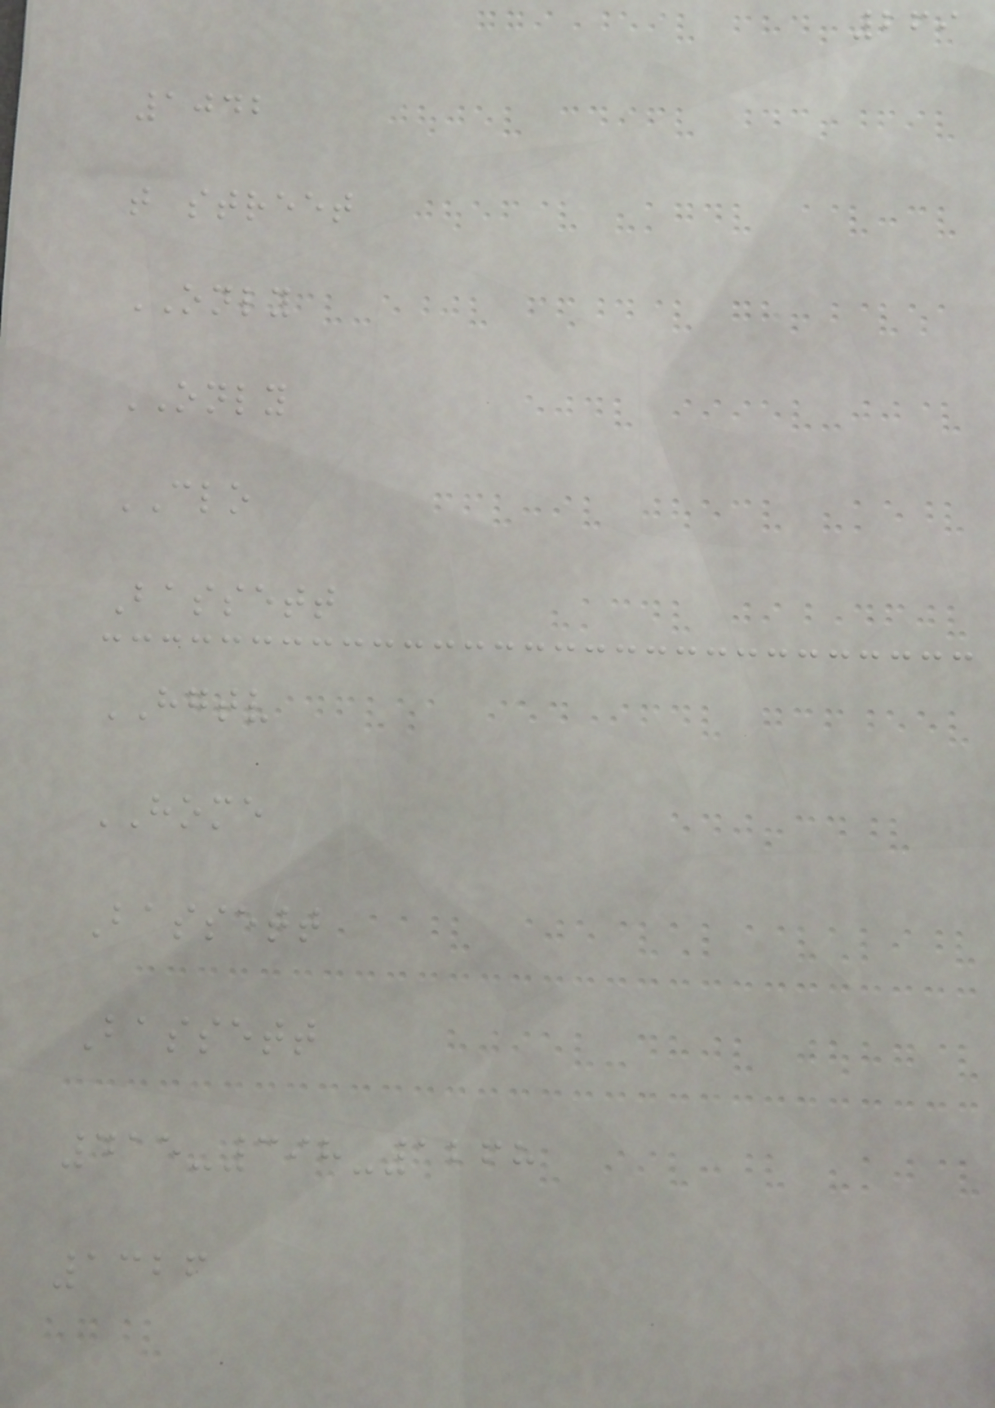269
1042
t street
ONLY
ONLY
CLO
Bassett
HGTV
HOME
Bassett
Bassett
415-398-1268
1326
